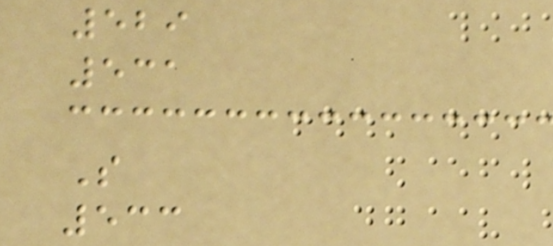529
531
S
533
